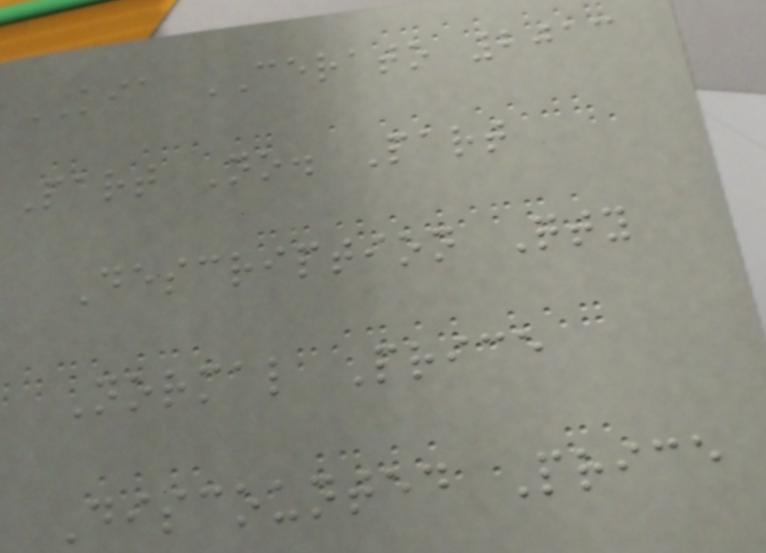KIA CERATO 2013
Part No. Part
Description Qty
Normal Price
Discounted Price
